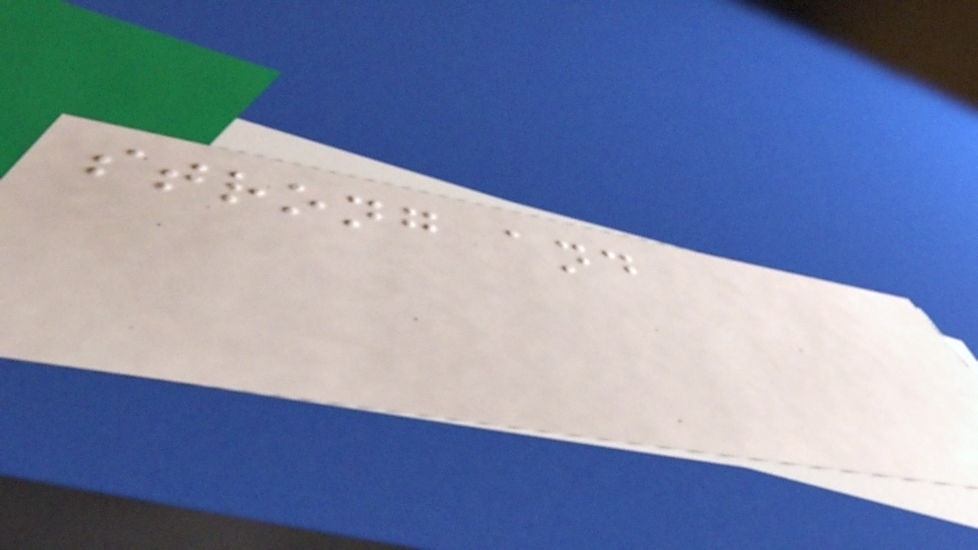strong and
